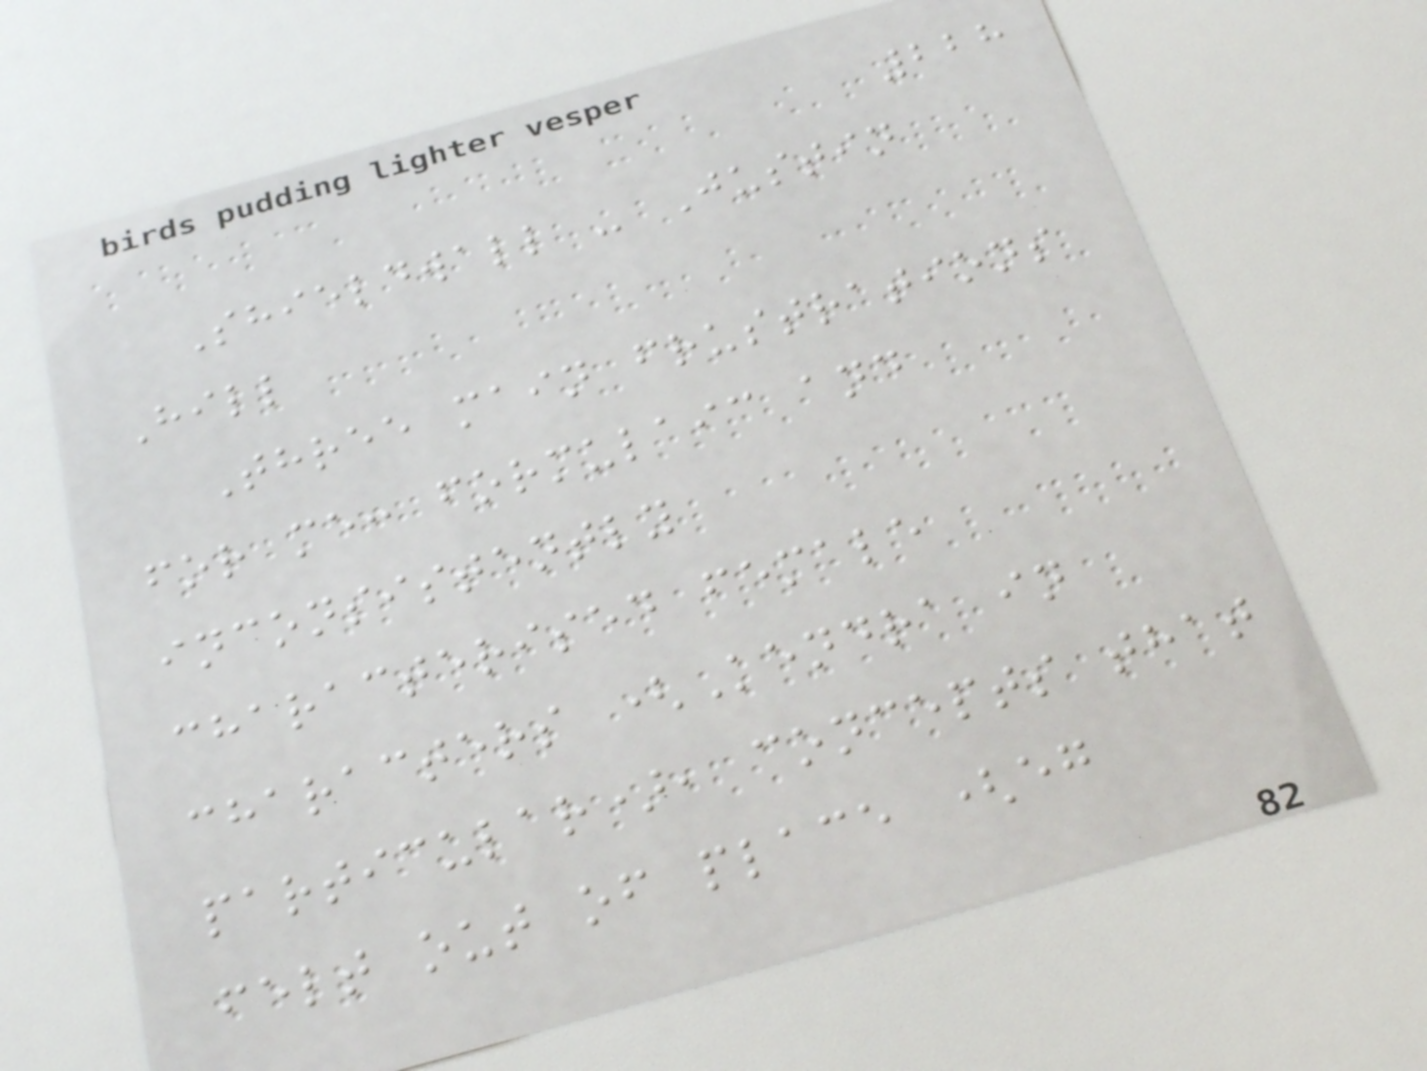228
Shieldwall - Justin
Hill
Three main frustrations
for me: formulaic and
inconsistently
characterised female
characters (Kendra in
particular), concepts that
felt out of place (eg
